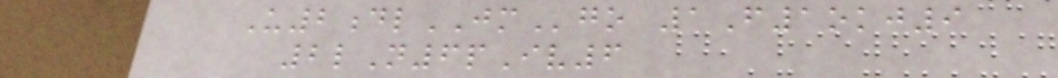U2dlJMgo 1F1okj9
2lN6pIv6
